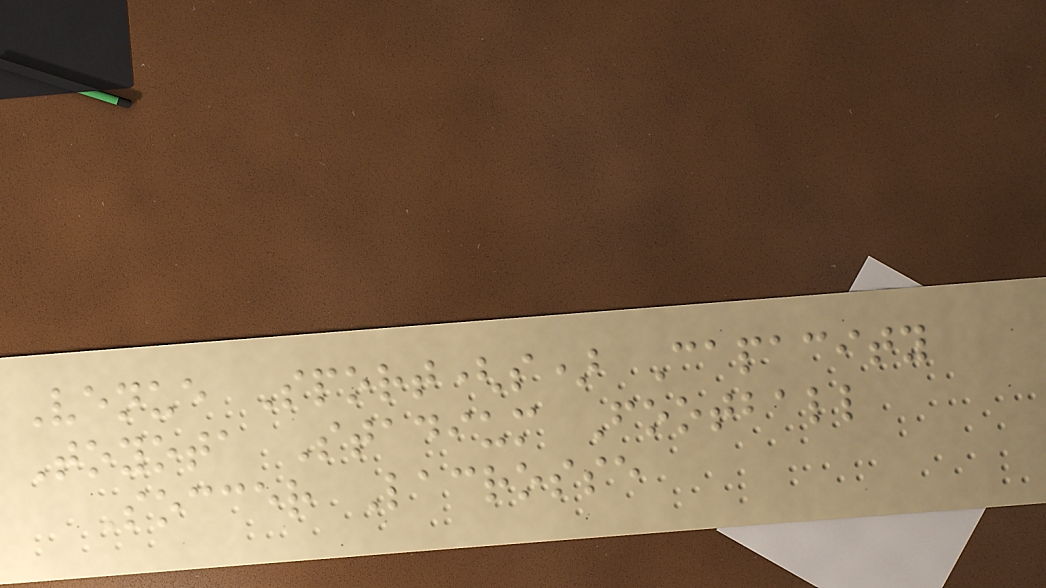Venue Sport(s) Capacity
Toyota Stadium Football
Soccer Lacrosse
